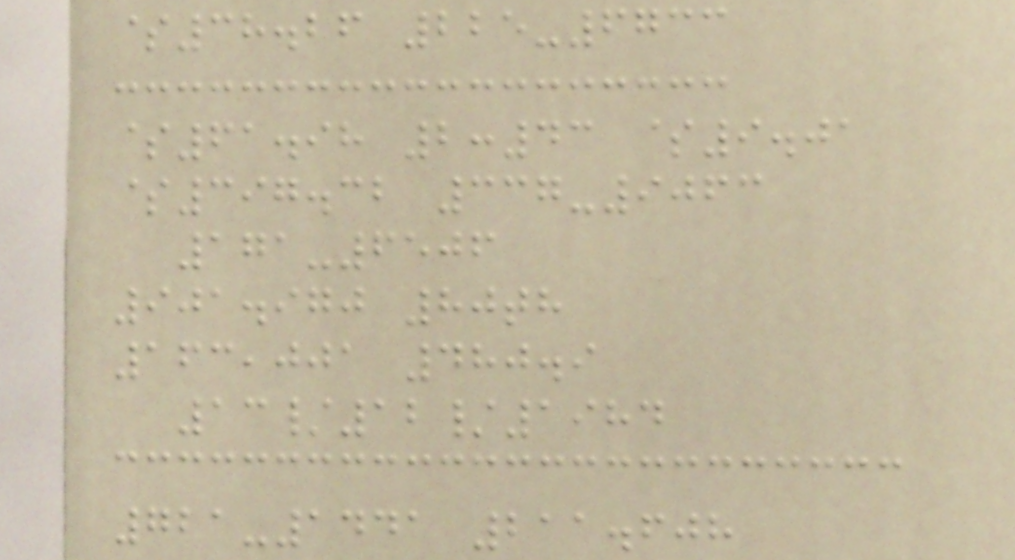$38.26 225-6733
$61.98 2:43 $9.01
$397.32 337-9063
171-6506
901.970 80th
163,001 480.9
13/12/1984
721-1441 211.608
